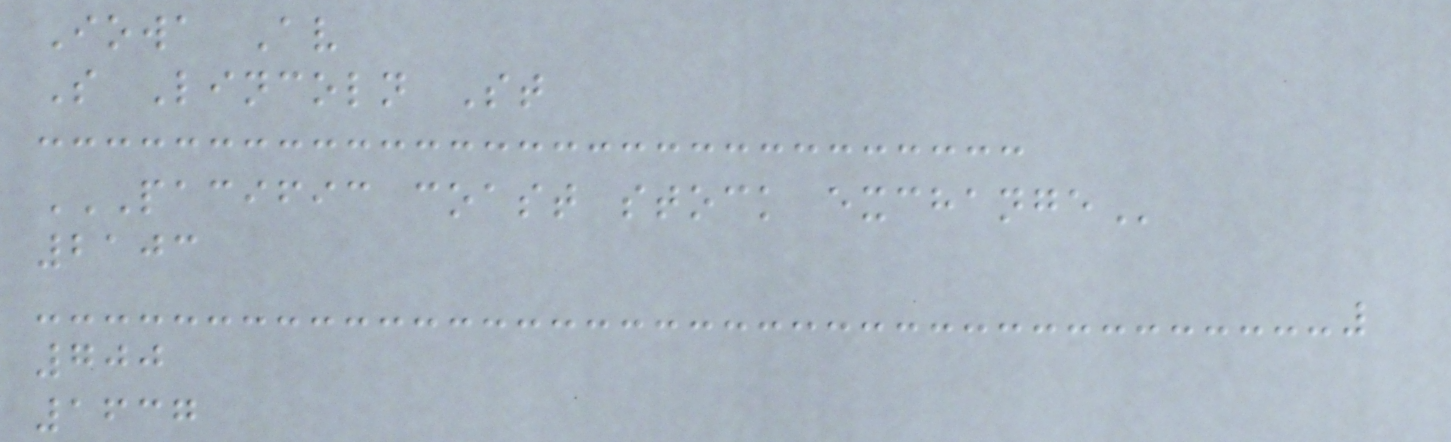Iowa Av
S Lincoln St
PACIFIC COAST STOCK EXCHANGE
2103
700
1637
